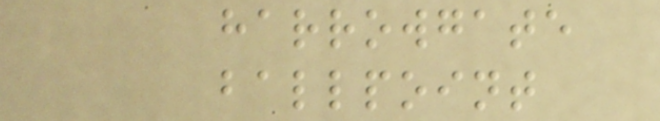harrowgate
ballpoint
